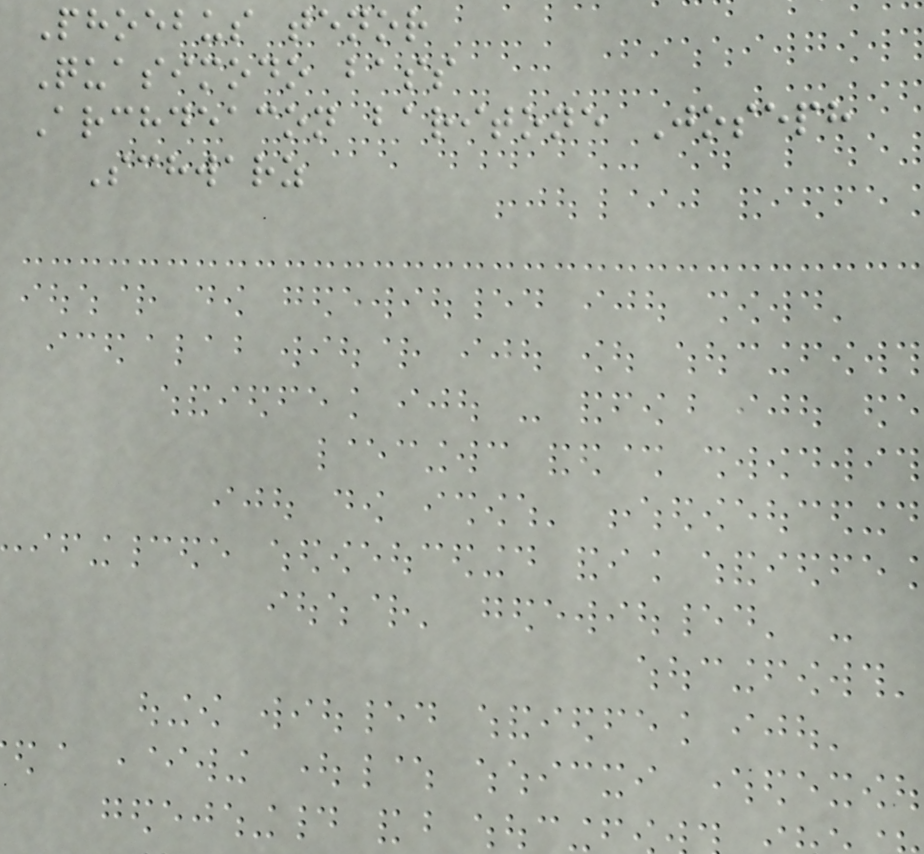Phoebus tenor
Quasimodo bass
Archdeacon baritone Joseph
Schwarz
